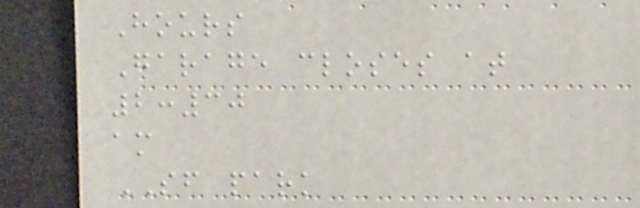Hours
Garage closes at
2:30
am
SF park
